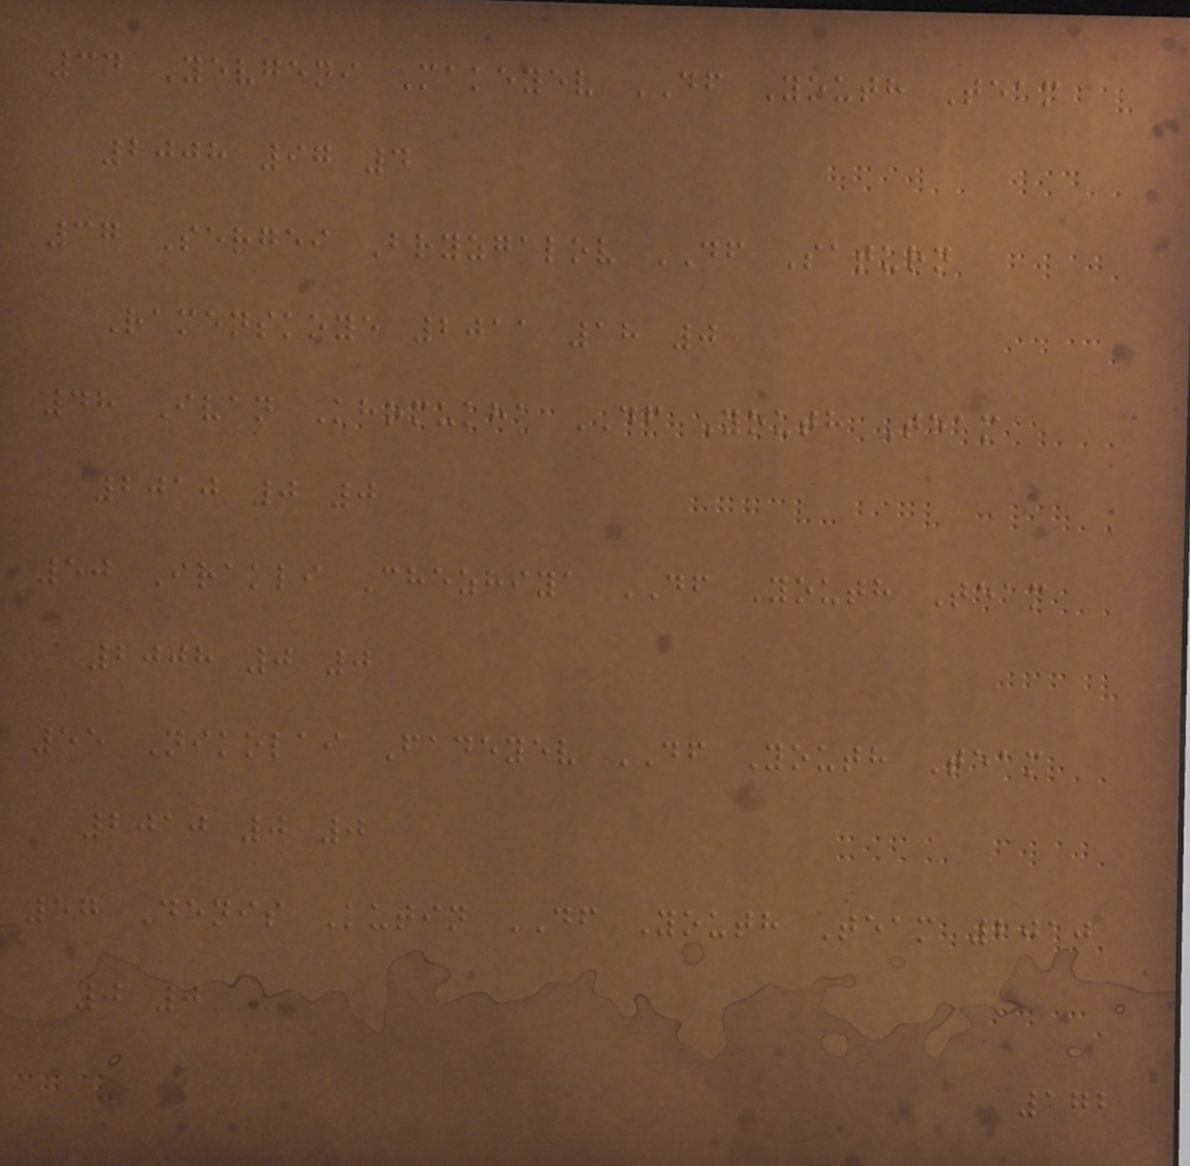34 Yevgeni Makeyev DF Youth Team
2008 97 4
37 Sergei Bryzgalov DF Saturn
Ramenskoye 2011 18 0
48 Ivan Khomukha DF Youth Team
2010 0 0
50 Irakli Chezhiya DF Youth Team
2008 0 0
55 Nikolai Fadeyev DF Youth Team
2010 0 0
57 Denis Kutin DF Youth Team 2010
0 0
172
